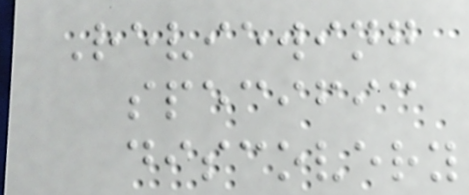Reviewing
specific
discovery
